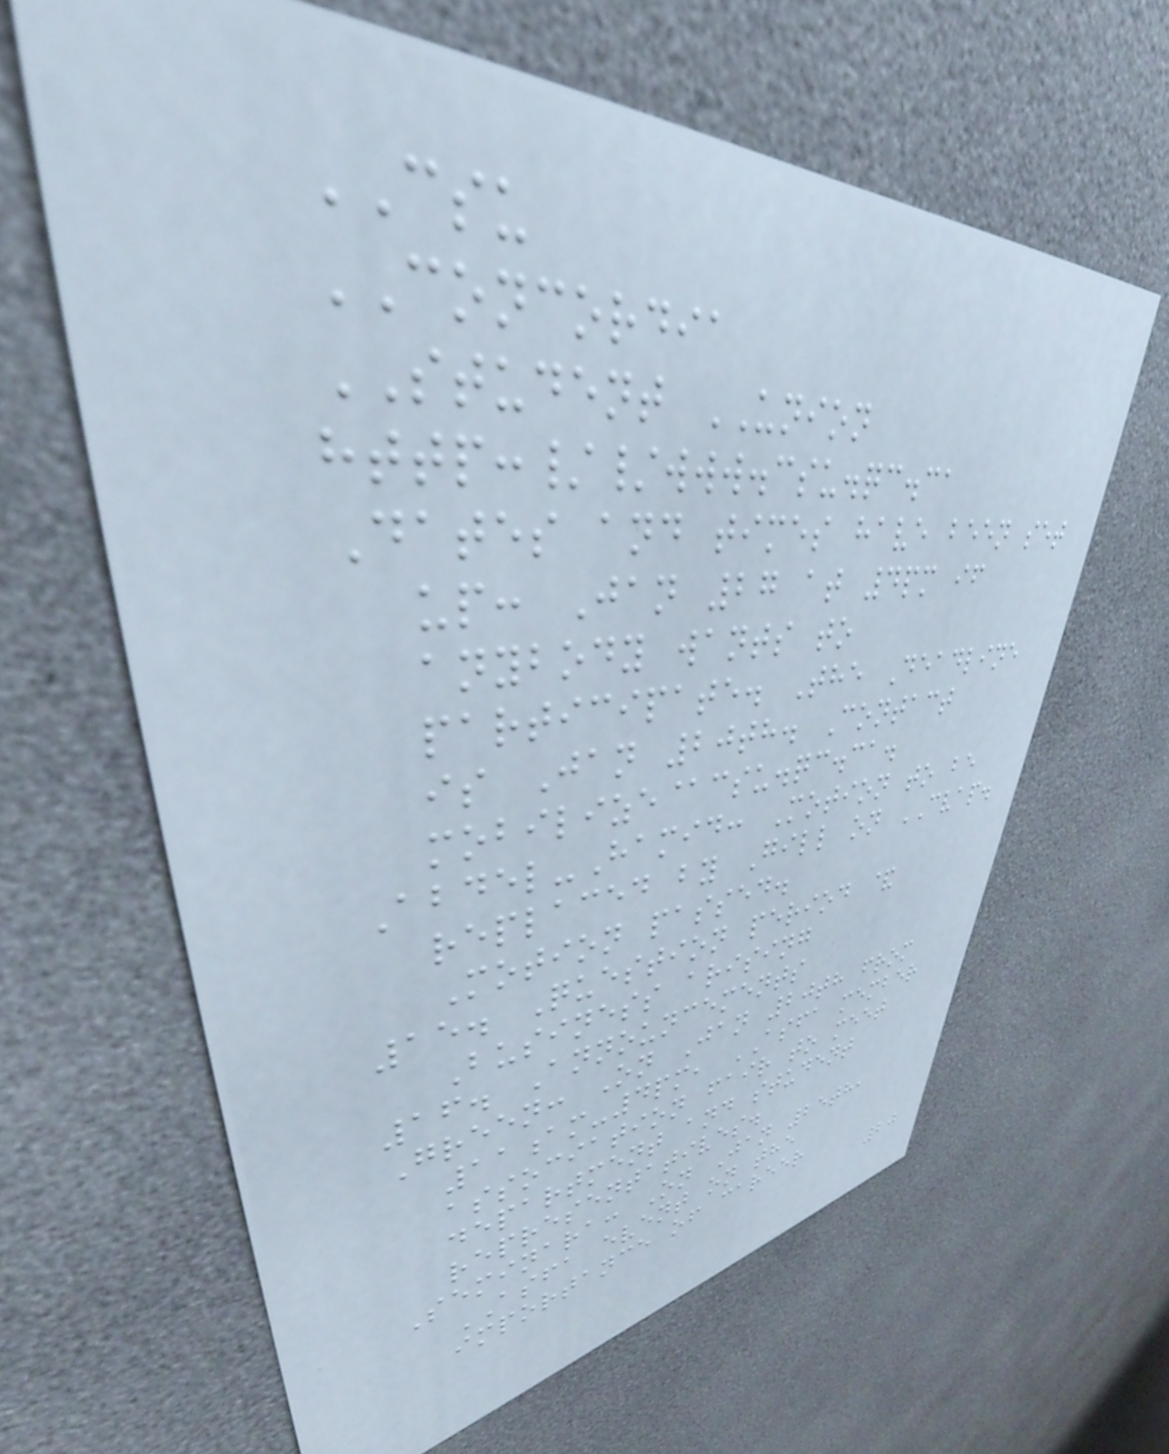CSU
CONCORDIA
STUDENT UNION
http://www.csu.qc.ca
Dates and times have been set
up: Jan 27 at 4pm if
anybody wants to
participate. The Deadline
is Jan 20th. Contact
mobilize@csu.qc.ca.
Abdel-Hamid: Motion to be
replaced by Gill on CVAP.
Motion passed.
15. Question period &
Business arising
16. Announcements
Green: On Jan 20th from
11am-4pm, ASFA member
association fair to meet
department and student
representatives.
Seminara: On Jan 25th,
ASFA event on the
importance of career
20
